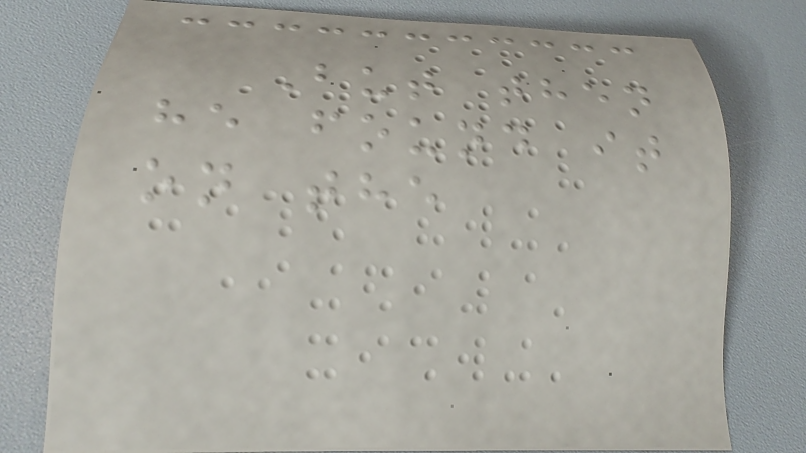But then
he found it
on the
